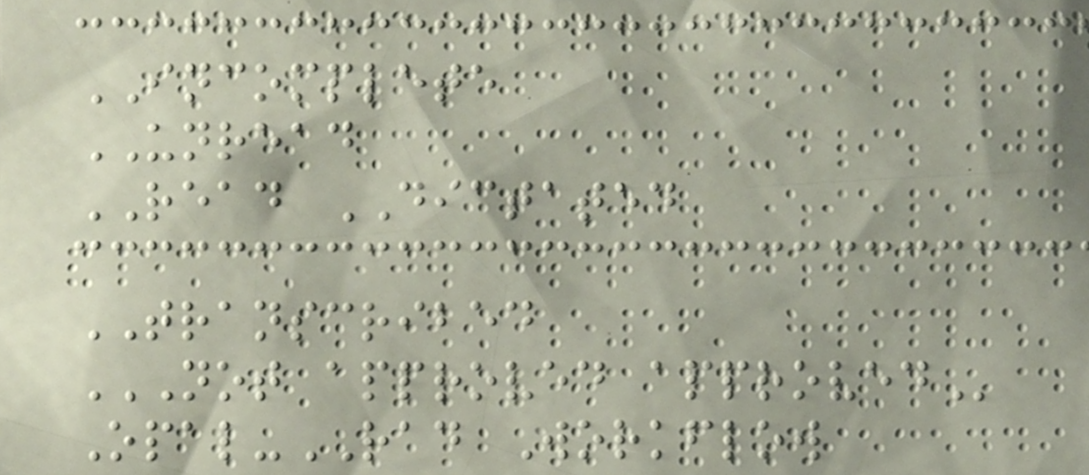INCOMPLETE
UNREAD
READ DICTATED
TRANSCRIBED
NOT APPROVED APPROVED
Opal-RAD Workflow
